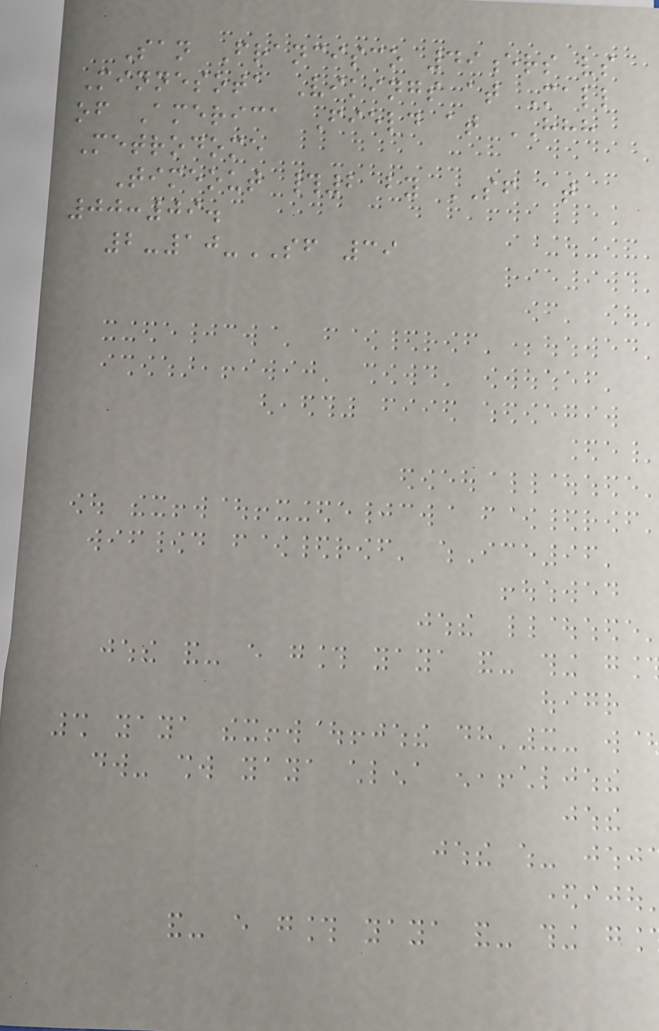San Francisco 49ers vs
Minnesota Vikings at Mall
of America Field at HHH
Metrodome
Timeout #2 by SF at
00:09.
2-10-SF 39
